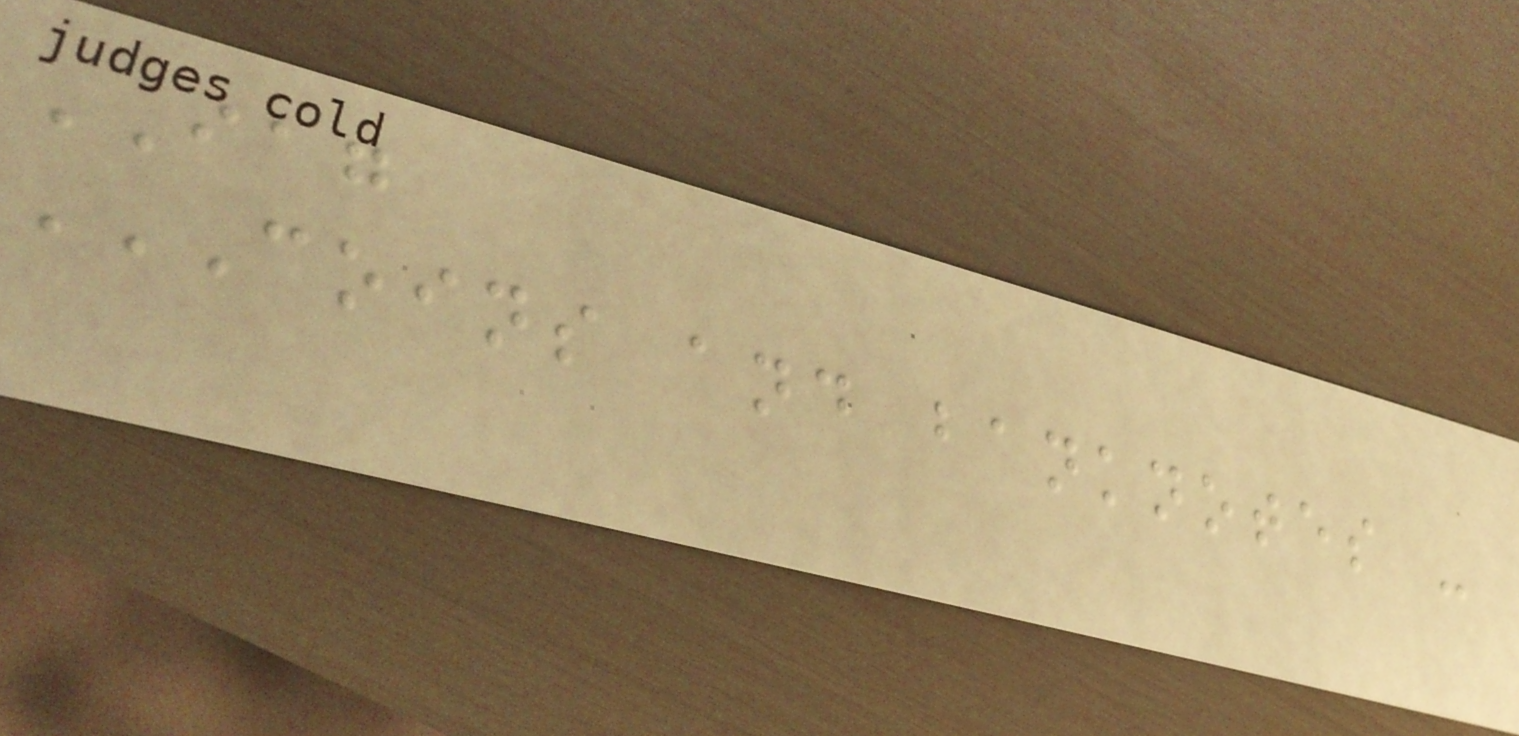IAG
COINS AND BANKNOTES -
